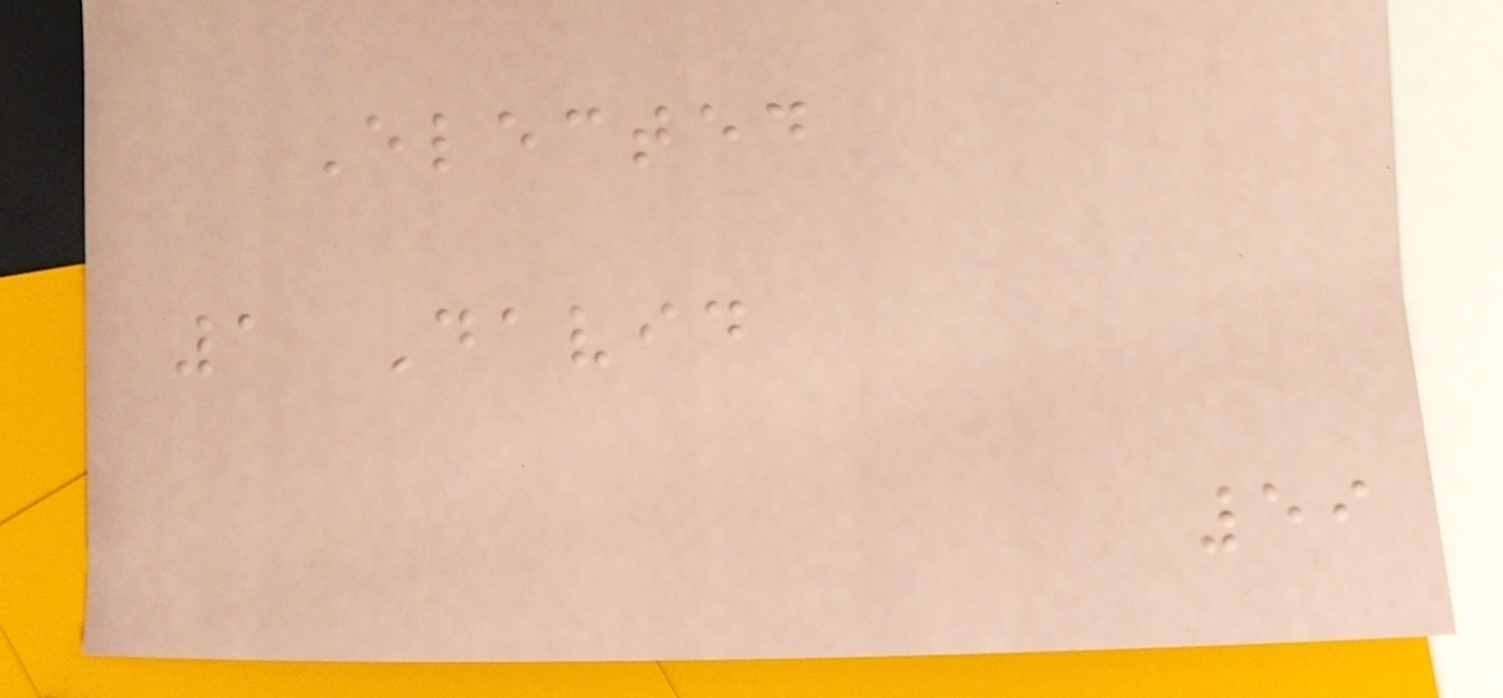Elected
1 David
59
